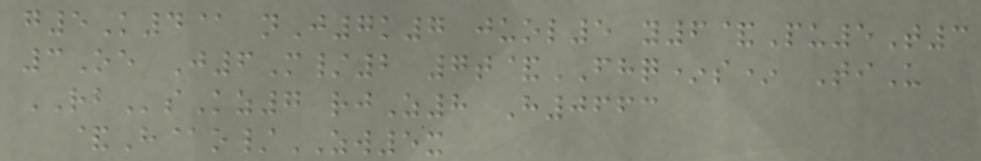g5K4@ nJ7k7 juol5 y6&Pu5T3
3Oe J6M/2 7t&FHQ*s* TiU
RBsKz7 rjZ8 H0663
&H@o/ZW5x
